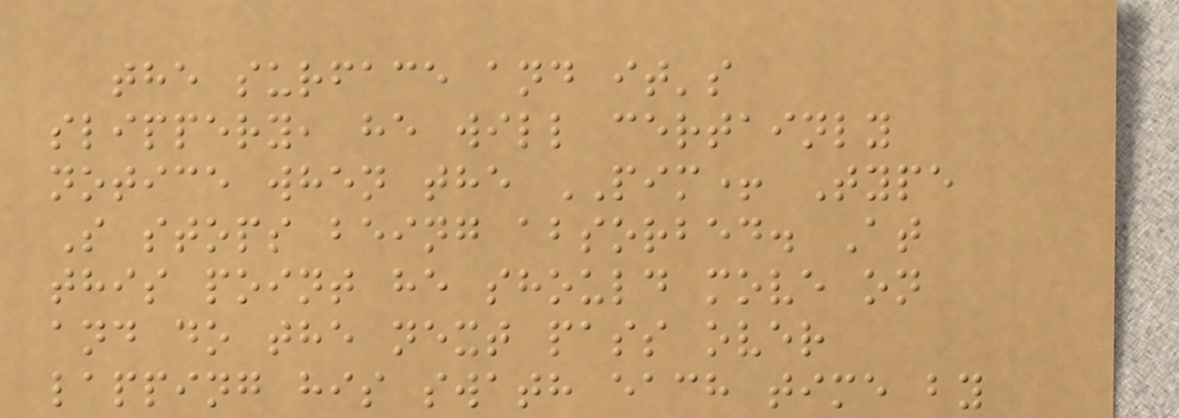the surface and it's
slippery, he will certainly
notice when the PIM+ Type
S stops being absorbed. At
this point he should move on
and do the next pass over
lapping his swath each time by
